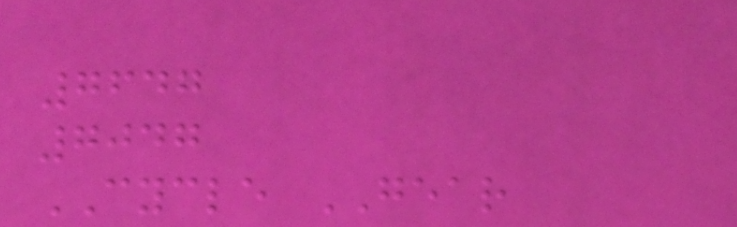7647
7047
CYCLE GEAR
